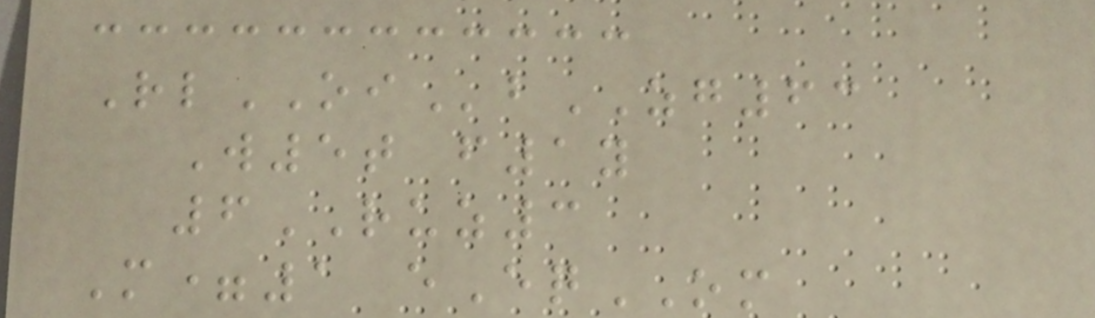RlOIbZG63
W5t f1y
6RUZ3
M=1 eEqOM
